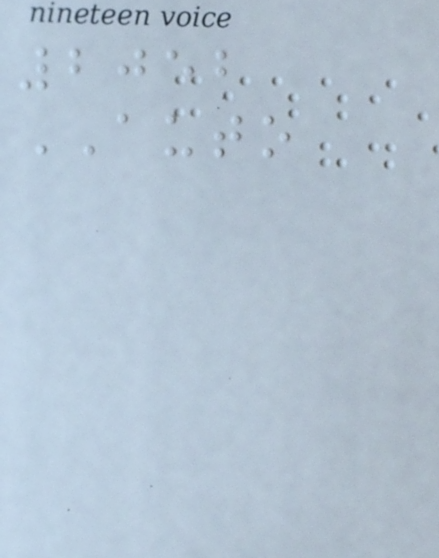2052
AUTO
